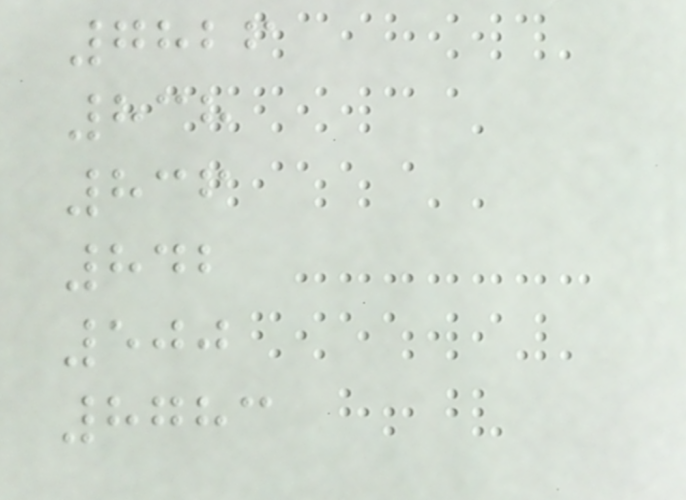7826
838
836
842
500
8783
